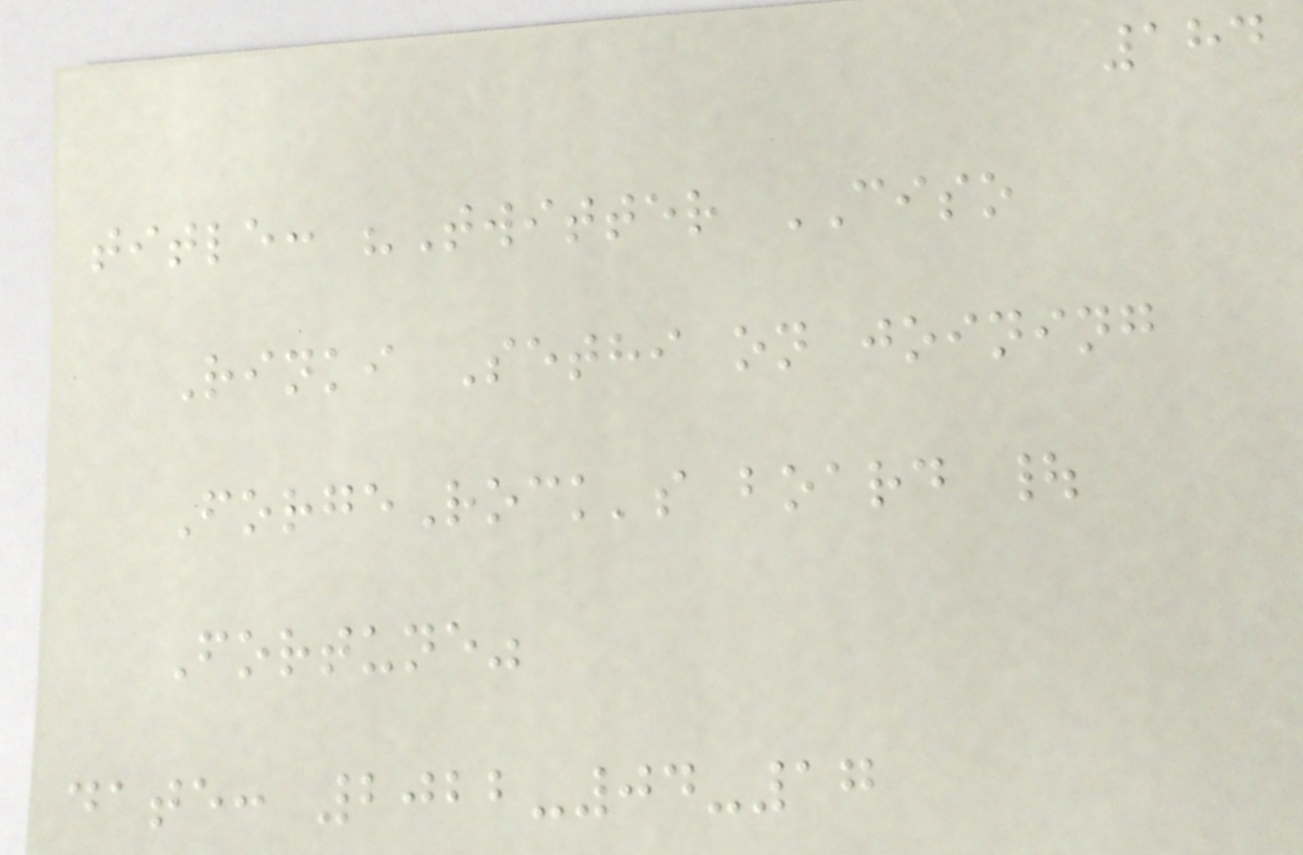184
title: "Twitter CISO
Rinki Sethi on joining
ForgeRock's board |
Fortune"
date: 2022-04-17
